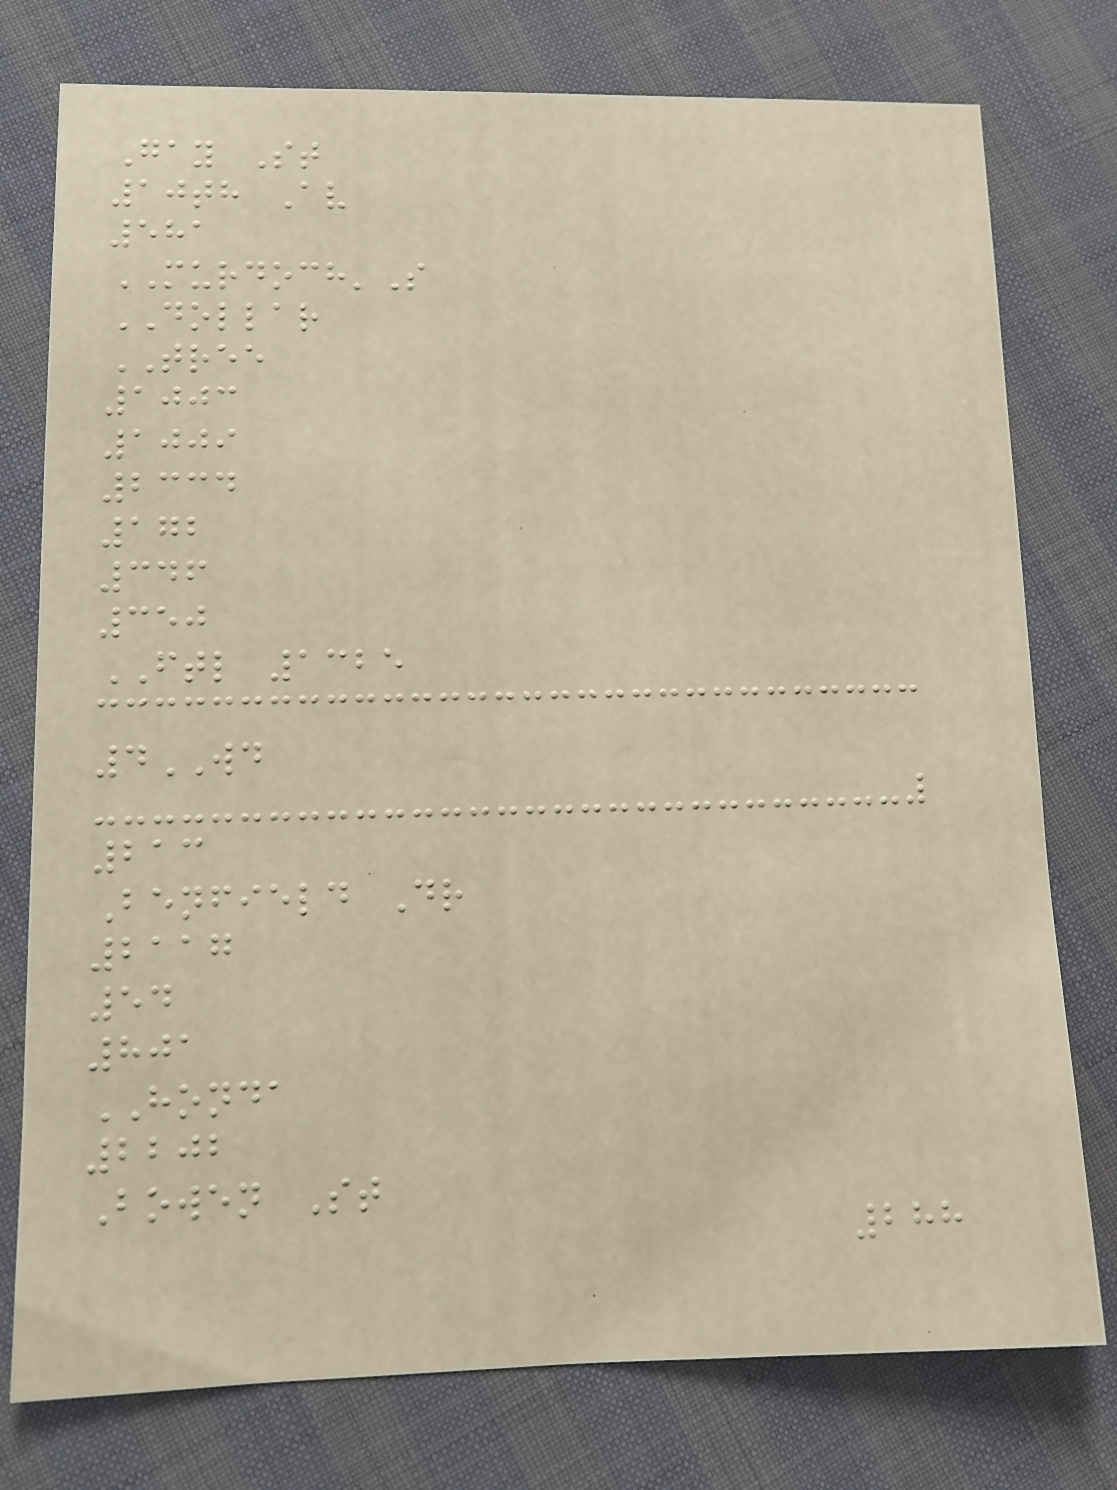Gay St
10th Av
581
MURDOCH'S
DOLLAR
TREE
1003
1009
2334
172
346
350
FTL 1325
4WD
213
Benfield Dr
2117
54
801
HONDA
2202
Bowen St
288
